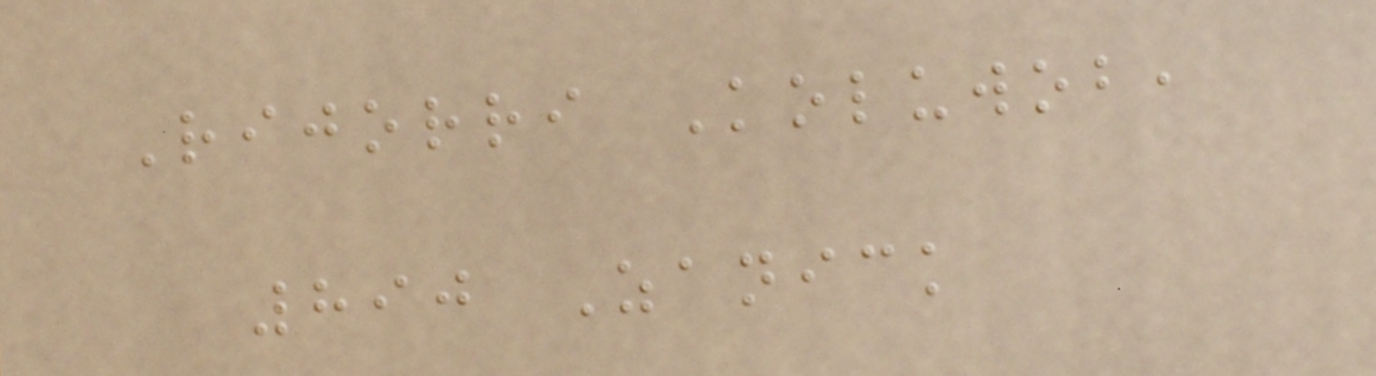Rijorri Koluwob,
890 Zanick
